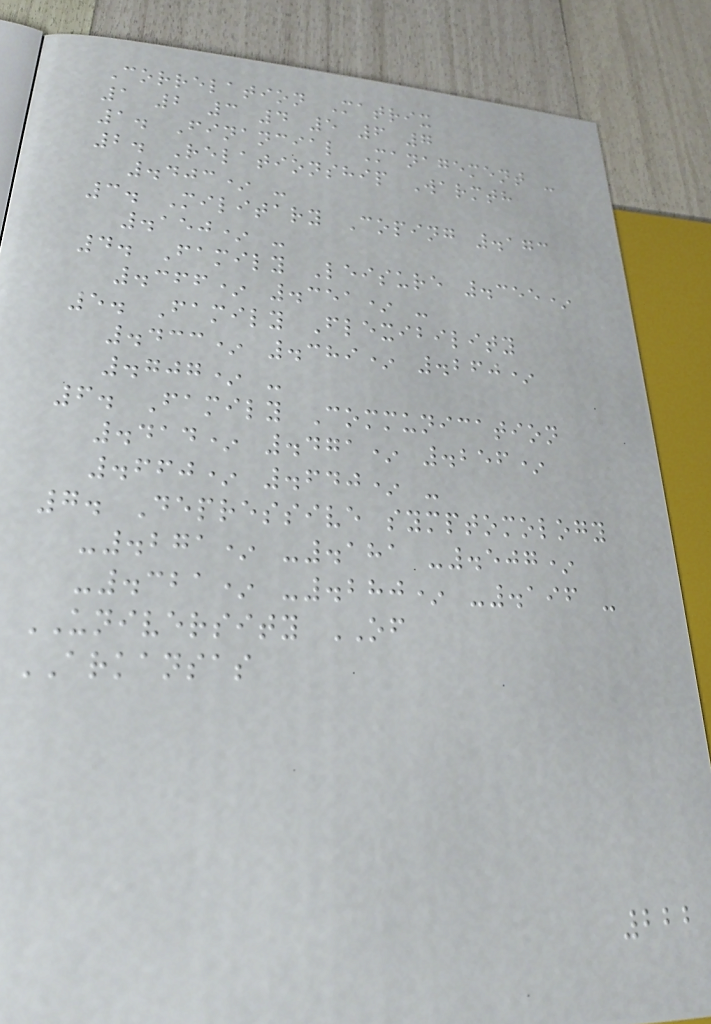Correlation Matrix
1 2 3 4 5 6 7
1. Financial Management -
2. Relationship Warmth
.403* -
3. Military Coping .173
.150* -
4. Family Leisure .355*
.366* .351* -
5. Family Flexibility
.433* .389* .260*
.707* -
6. Family Communication
.414* .471* .256*
.660* .640* -
7. Depressive symptomology
-.271* -.181 -.507*
-.321* -.280* -.196 -
UNIVERSITY OF
ARKANSAS
222
